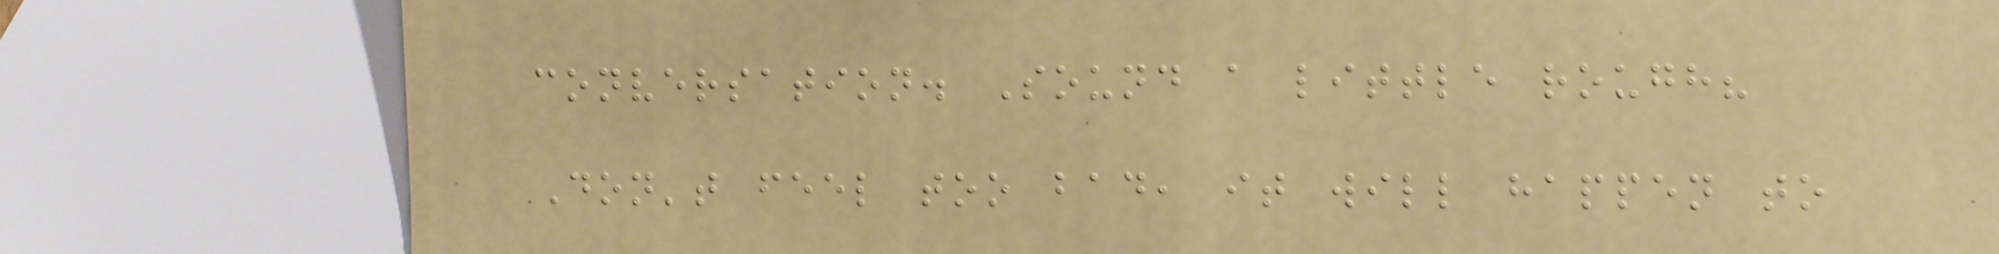conversation. Sound a little rough?
Don't feel too bad, it will happen to
